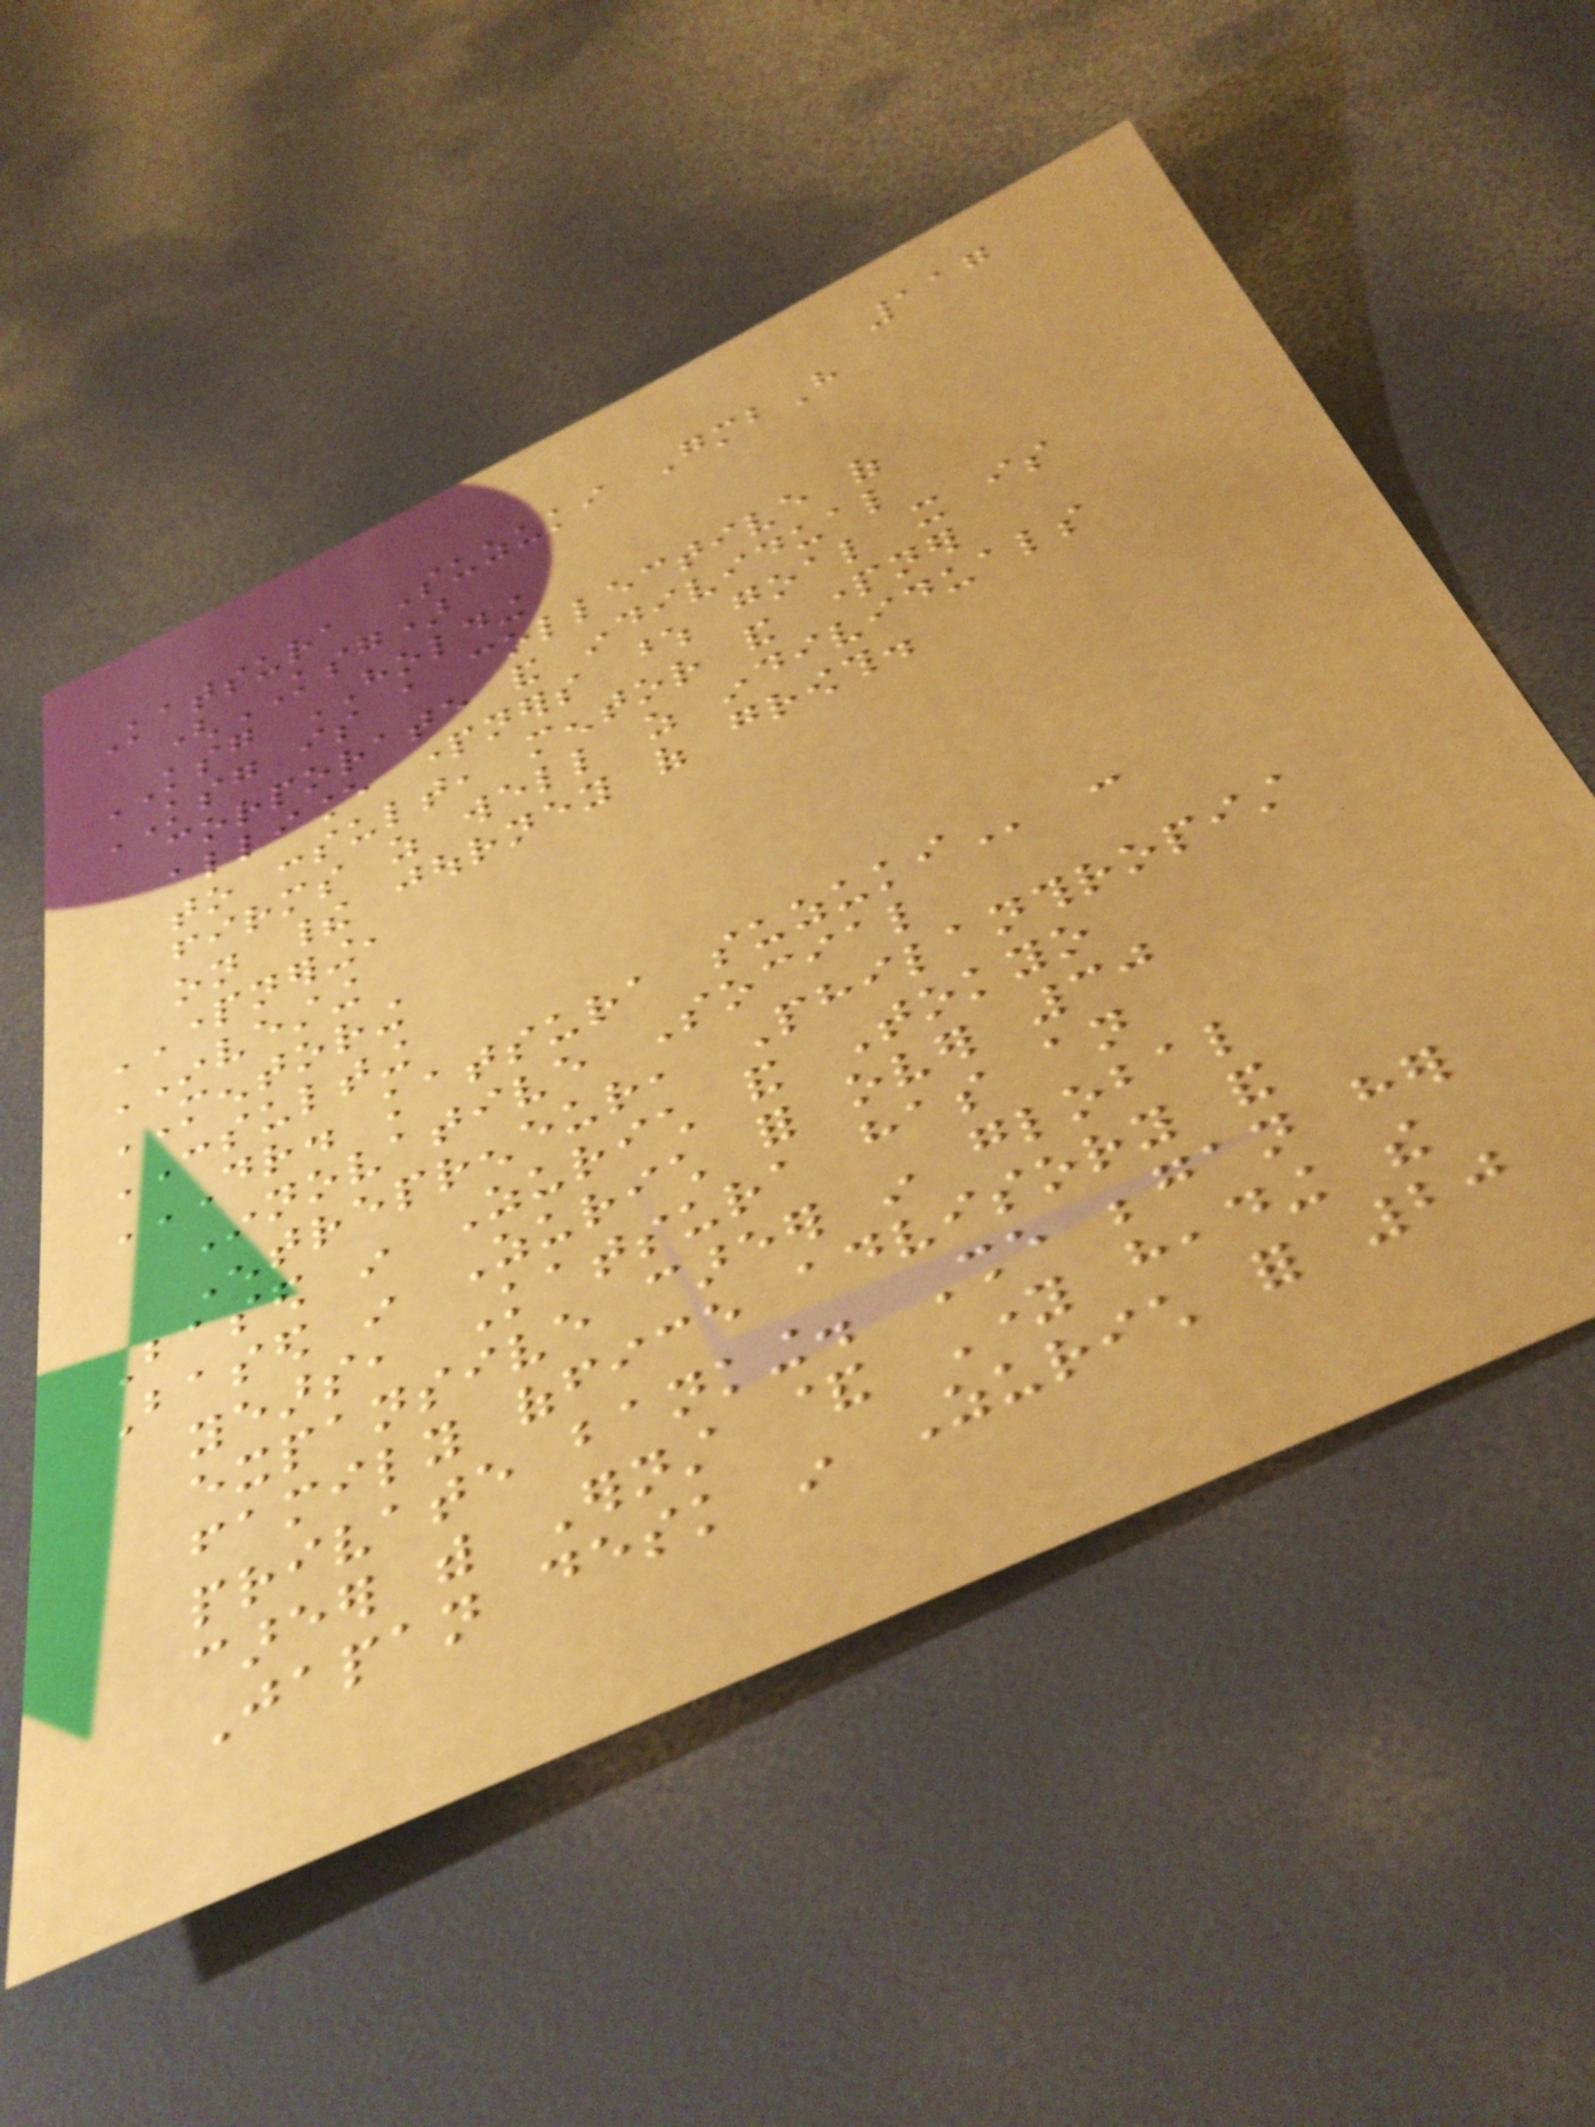117
Katsura Suzuki GmbH
(KSG)
KSG HOLDING
KSG is a collective of
corporate and individual
alliance partners whose goal it is
to consult, mentor and partner
firms as well as individuals
on their journey of growth.
PARTNERING,
INVESTING
MENTORING
CONSULTING
DR. KATSURA SUZUKI -
Innovative Social
Entrepreneur, Philanthropist
Based in Zurich and Tokyo
Based in Zurich for over 30
years, Katsura has an
expansive career in global
family office advisory and
private banking. She began her
career with Ernst & Young heading the
Japan desk in Zurich for 20
